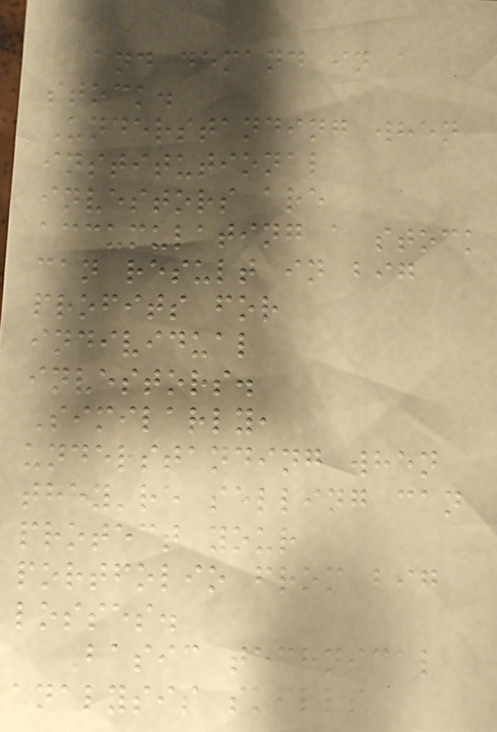and demand in a
stock.
Understanding when
institutional
investors are
accumulating a stock
can result in big
profits for
individual
investors.
Similarly,
understanding when
they're selling can
protect your
portfolio from big
losses.
Basic technical
analysis skills
